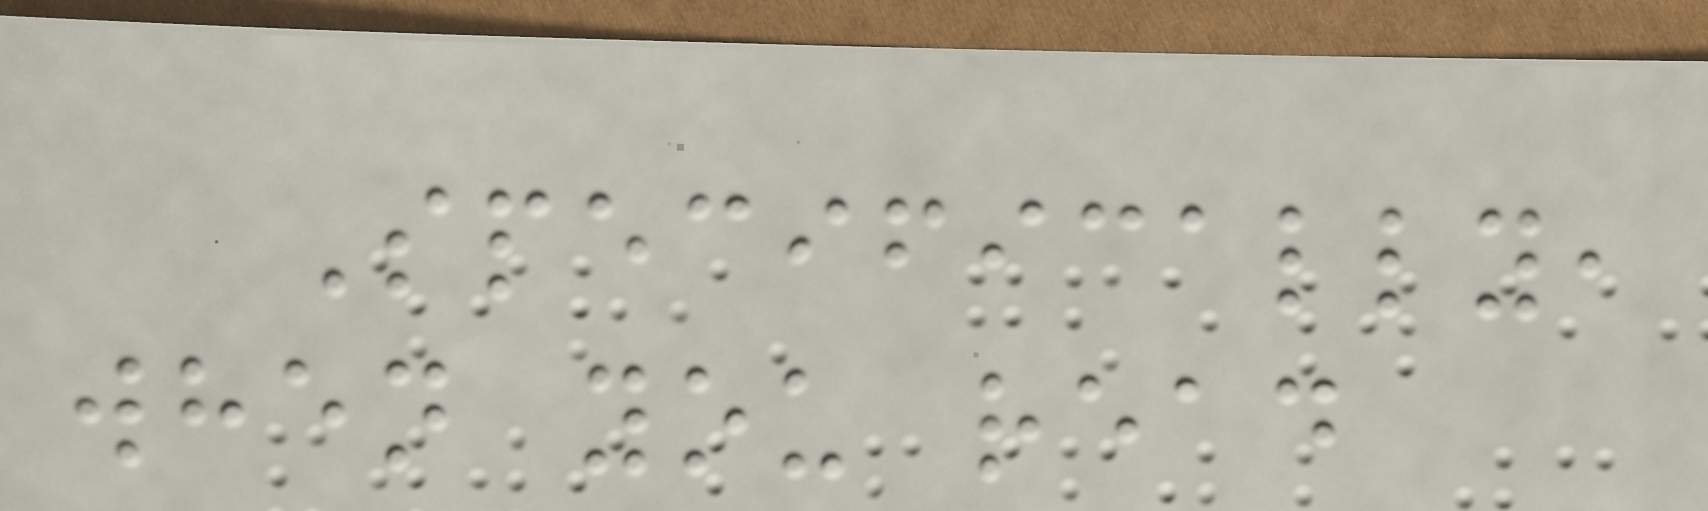Specifically,
when you read
